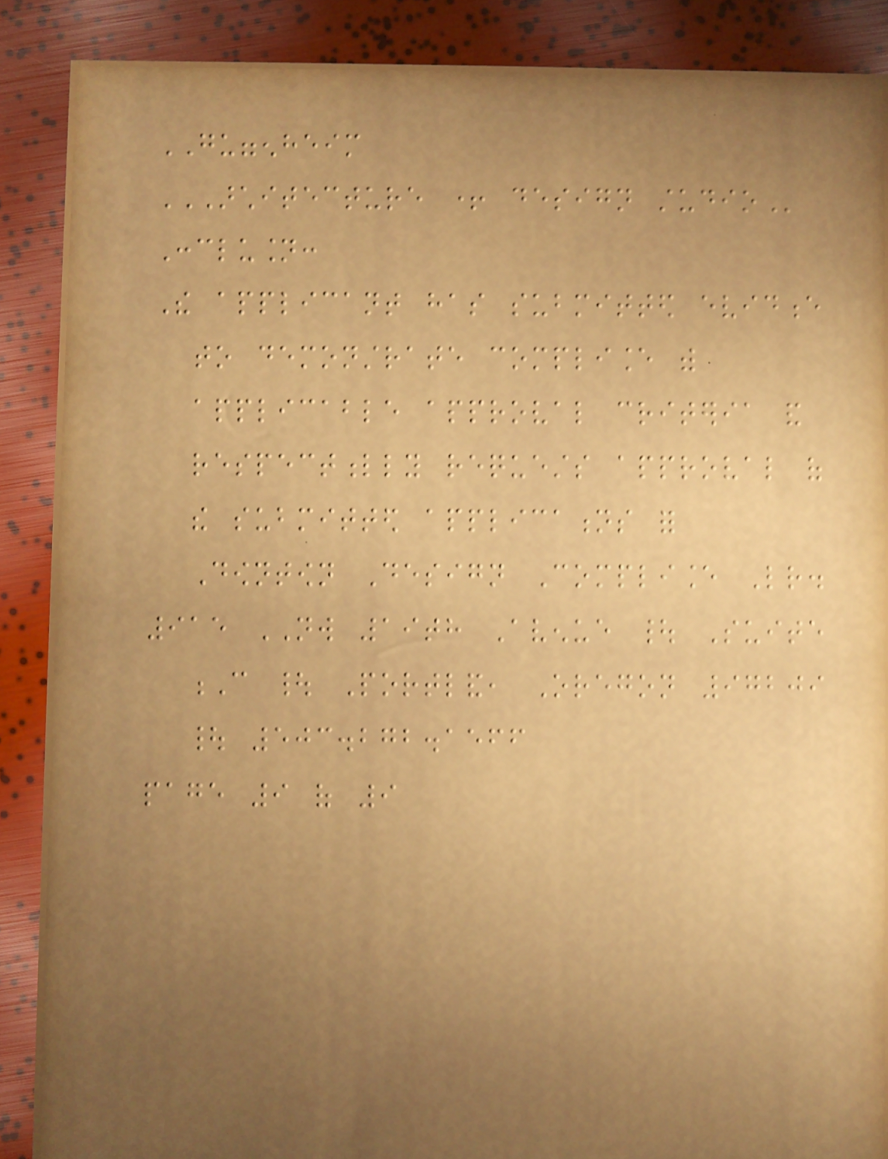GUGGENHEIM
ARCHITECTURE + DESIGN STUDIO
Conclusion:
The applicant has submitted evidence
to demonstrate compliance with
applicable approval criteria and
respectfully requests approval of
the submitted applications for
Downtown Design Compliance Letter.
915 NW 19th Avenue | Suite
C | Portland, Oregon 97209
| 503.272.1566
page 9 of 9
